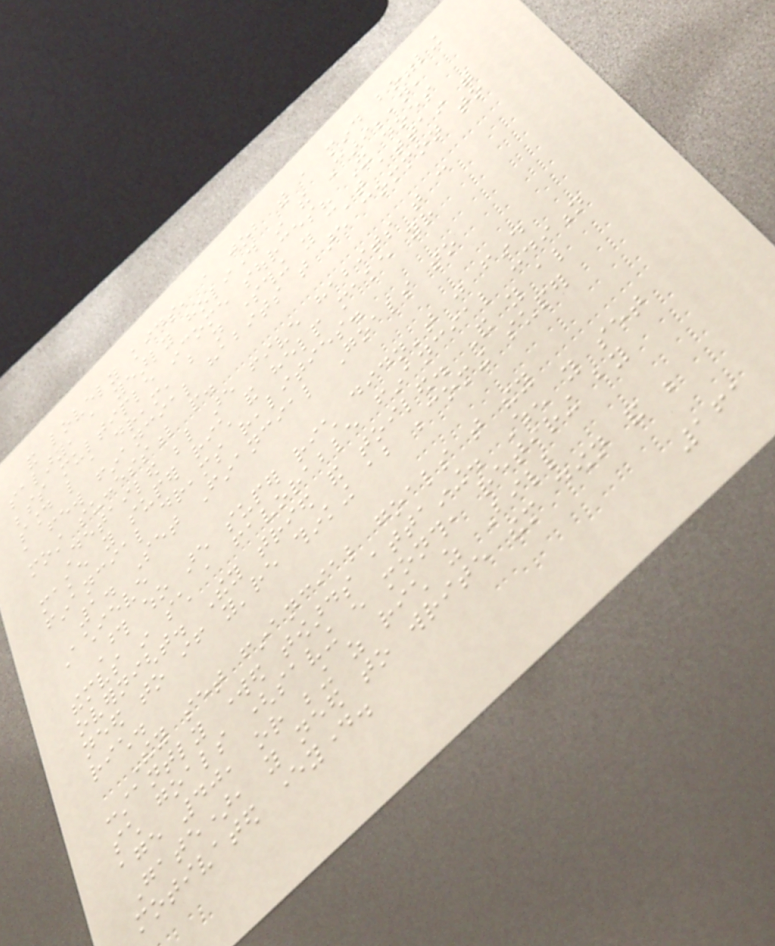and lovely kids, a job with a mind boggling
salary, a yearly holiday in the Caribbean,
besides multiple income sources? It does
sound like a dream, but not something you can't attain with
a few financial habits that are common to
most successful people.
Detailed below are five habits that can
make you super rich and help make your
financial dreams realities.
1. Set Financial Goals to
Achieve
Those who are super rich didn't just find
themselves in such a favorable financial condition
overnight. They tried and toiled. And you also
need to if you're thinking about becoming super
rich.
They set financial goals that they
constantly worked towards attaining. When you set
such goals (saving every month, retiring by
age 40, or being as rich as Bill
Gate), you need to write them down and be
motivated everyday.
161
